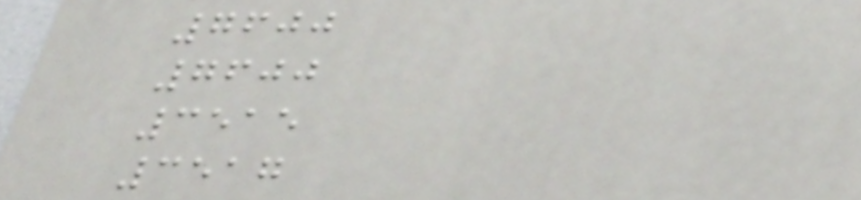7600
7600
3515
3517
